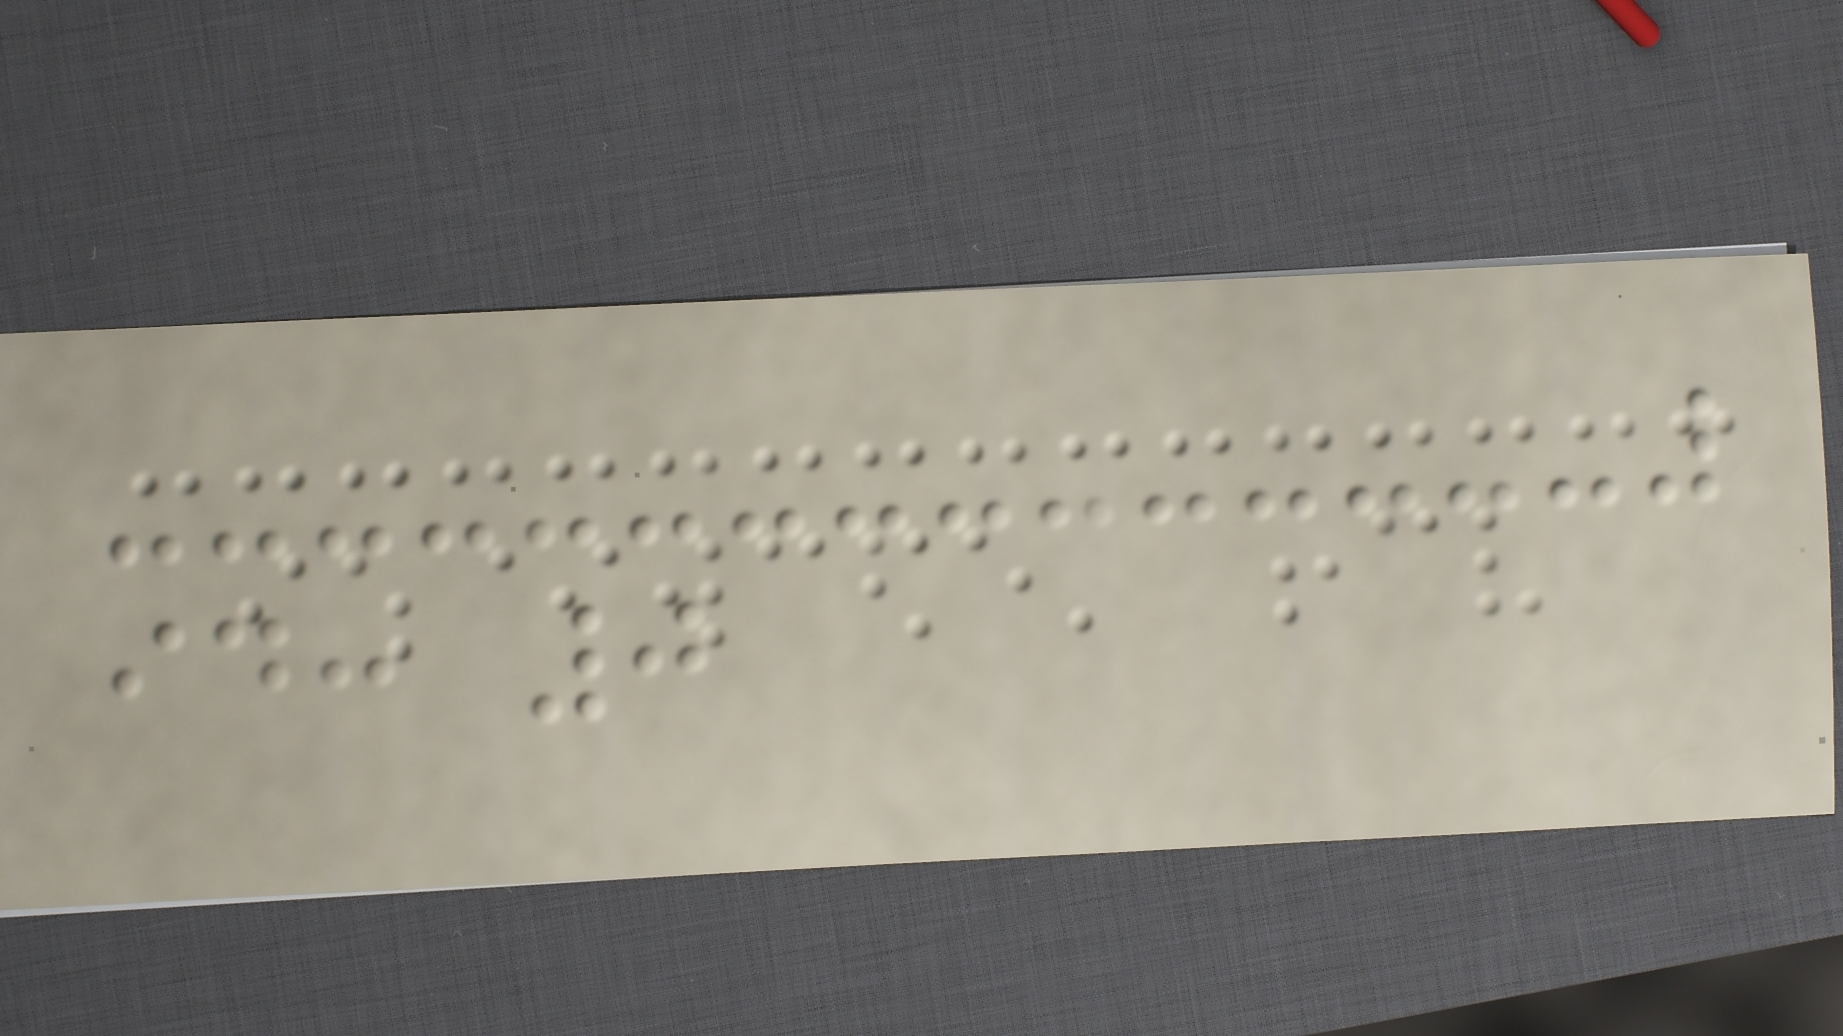id: 0
